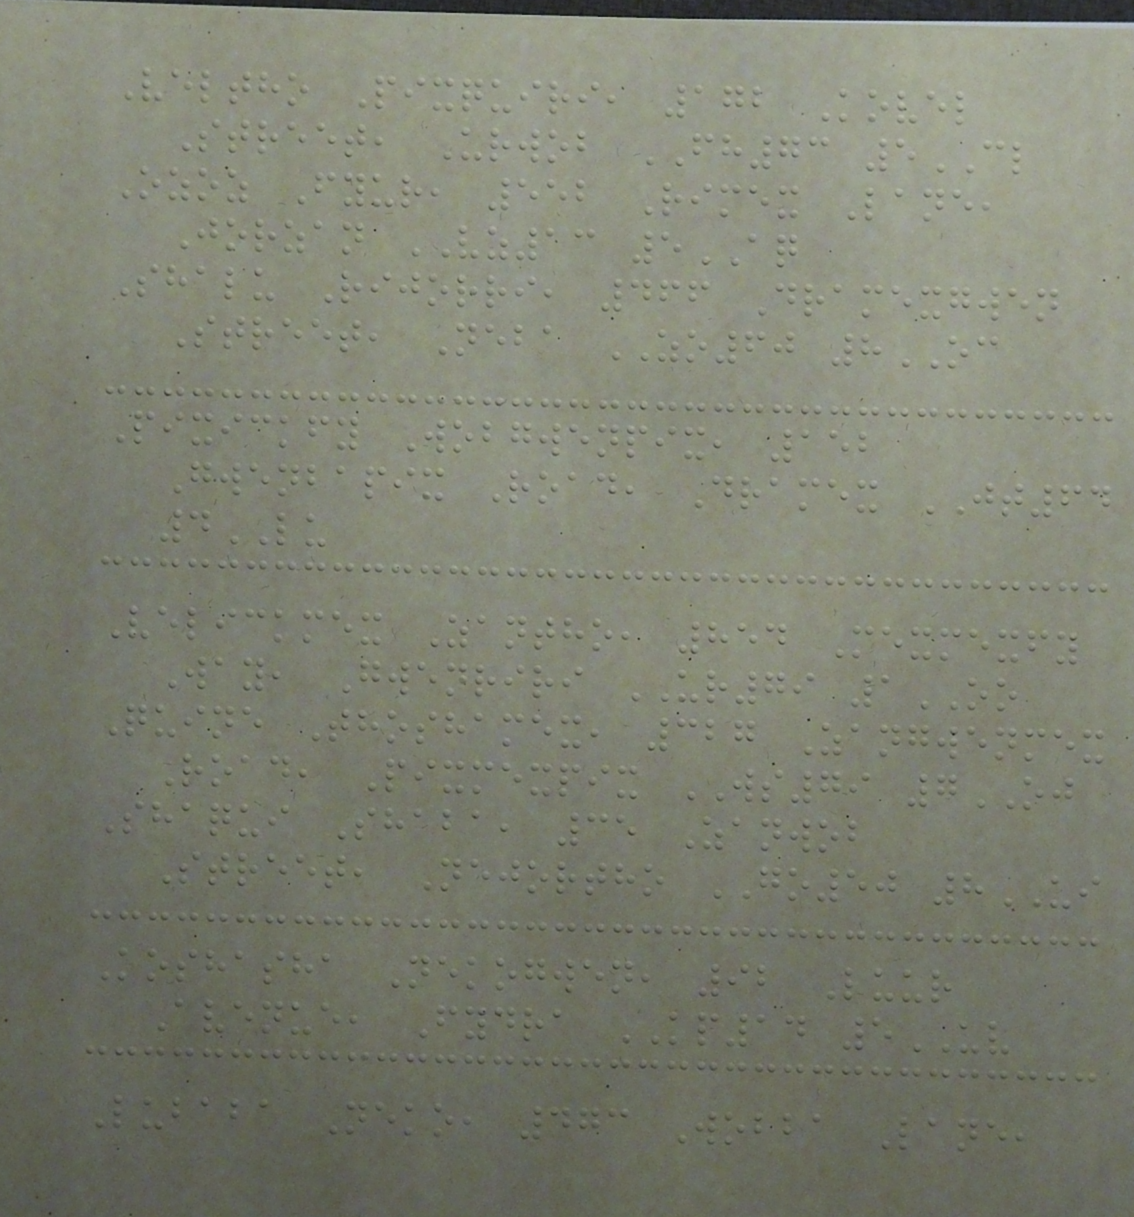Veltho Pixquiri, 172 Kovel
Street, Urwob FH73 5CL
Ozoz Fyur, 552 Rimex Lane,
Jorzan VZ13 5AQ
Shalu Rijorri, 466 Dramexgwen
Street, Neba ZO60 8OC
Pixickfy Wobgwenpix, 152
Gwenbapix Road, Dramex JT64
4LU
Velickmex Zantho, 854 Mexmexfy
Way, Gwenriri UR79 1OO
Quine Thoshamex, 327 Zangwenmex
Road, Pixmexpix WS79 7OJ
Shaqui Shaba, 35 Zanwob
Street, Nejortho GO50 8UI
Koshasha Nekogwen, 92 Luur
Avenue, Fydra KP14 5UV
Lubaba Neko, 473 Wobba Lane,
